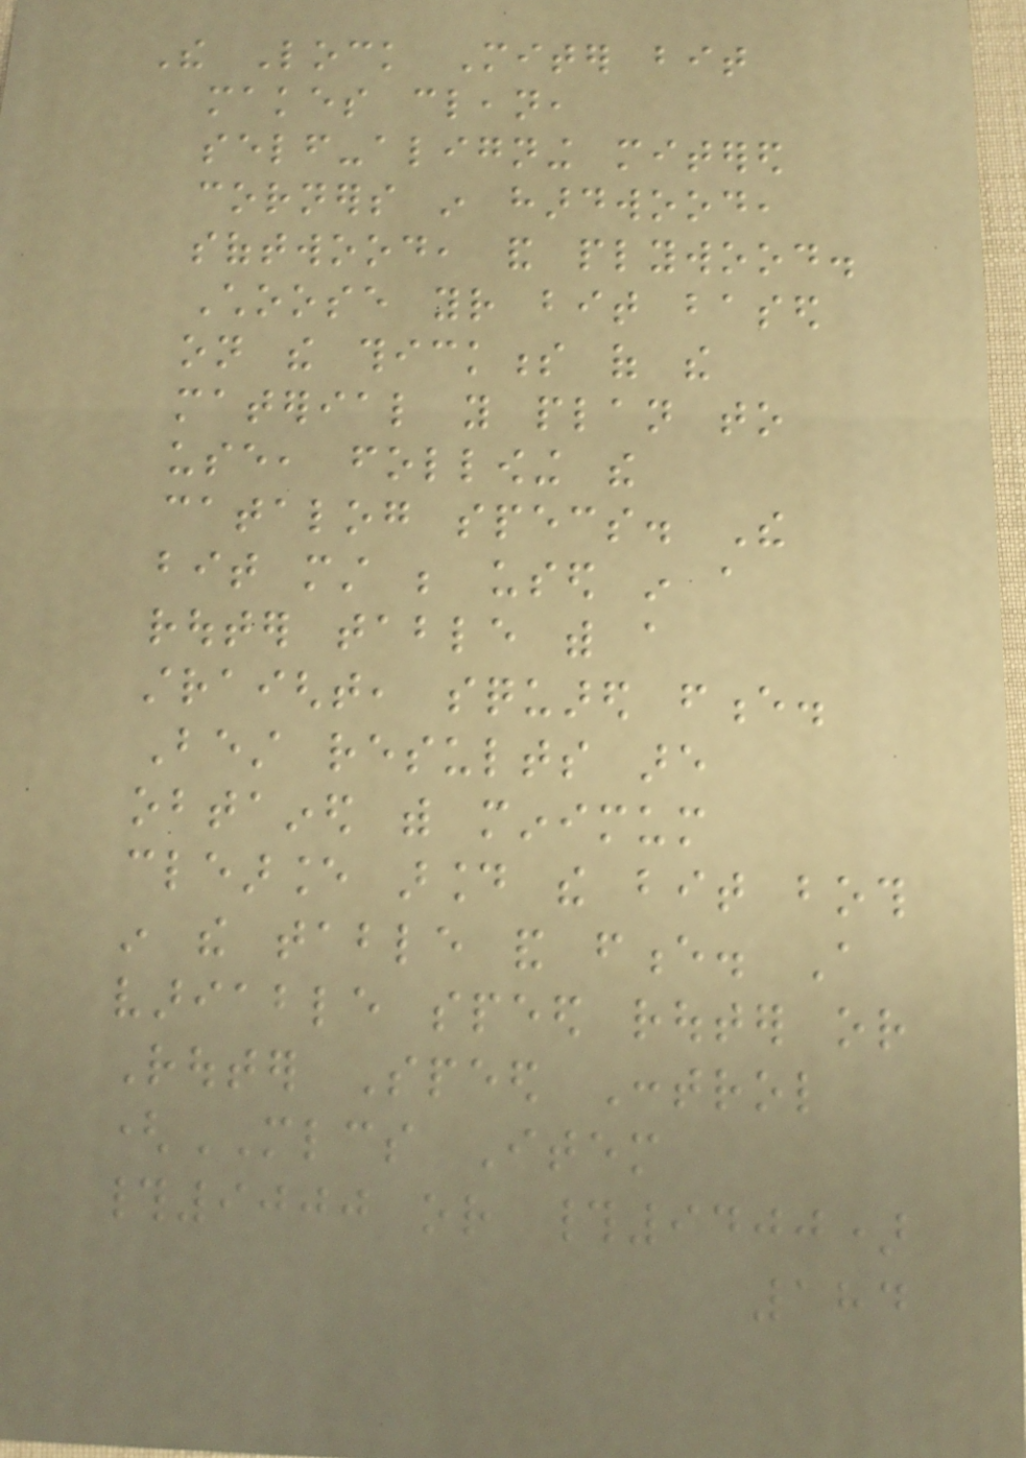The Lock Miter bit
makes clean,
self-aligning mitered
corners in hardwood,
softwood, and plywood.
Choose your bit based
on the thickness of the
material you plan to
use, following the
catalog specs. The
bit must be used in a
router table with a
straight, squared fence.
Best results are
obtained with minimum
clearance around the bit both
in the table and fence. A
variable speed router or
Router Speed Control
(MLCS Item
#9000 or #9400)
184
